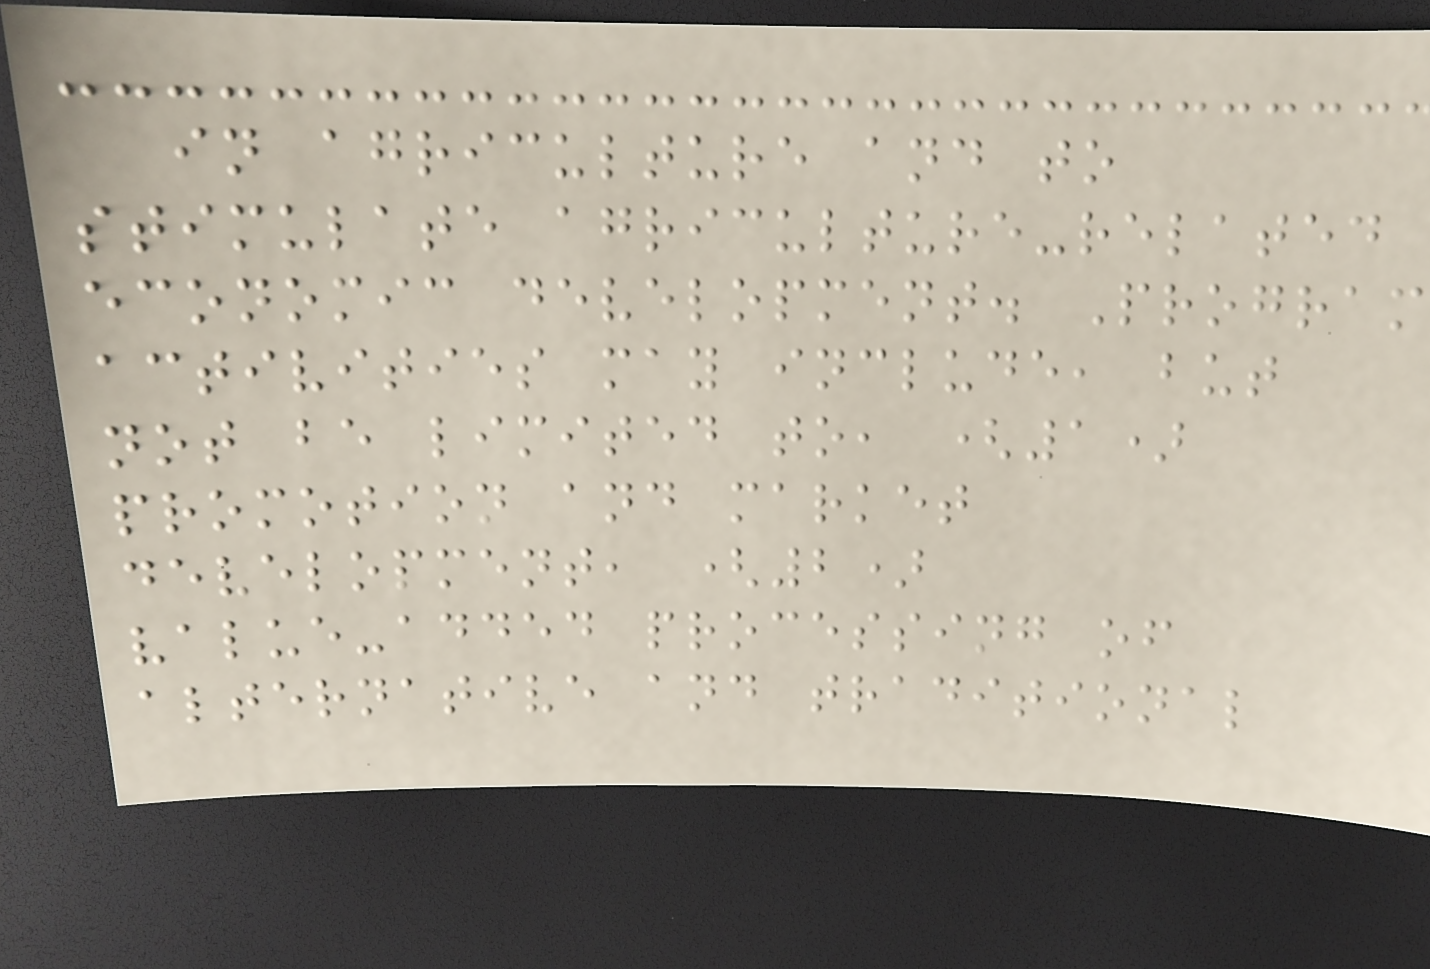in agriculture and to
stimulate agriculture-related
economic development. Program
activities may include, but
not be limited to, (1)
promotion and market
development, (2)
value-added processing of
alternative and traditional
